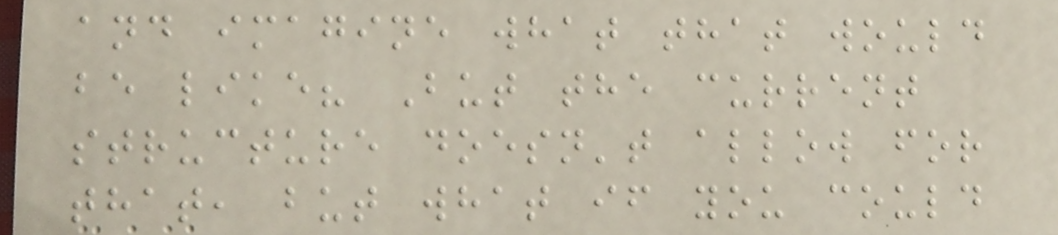and imagine what that would
be like? But the current
structure doesn't allow for
that, but what if you could
